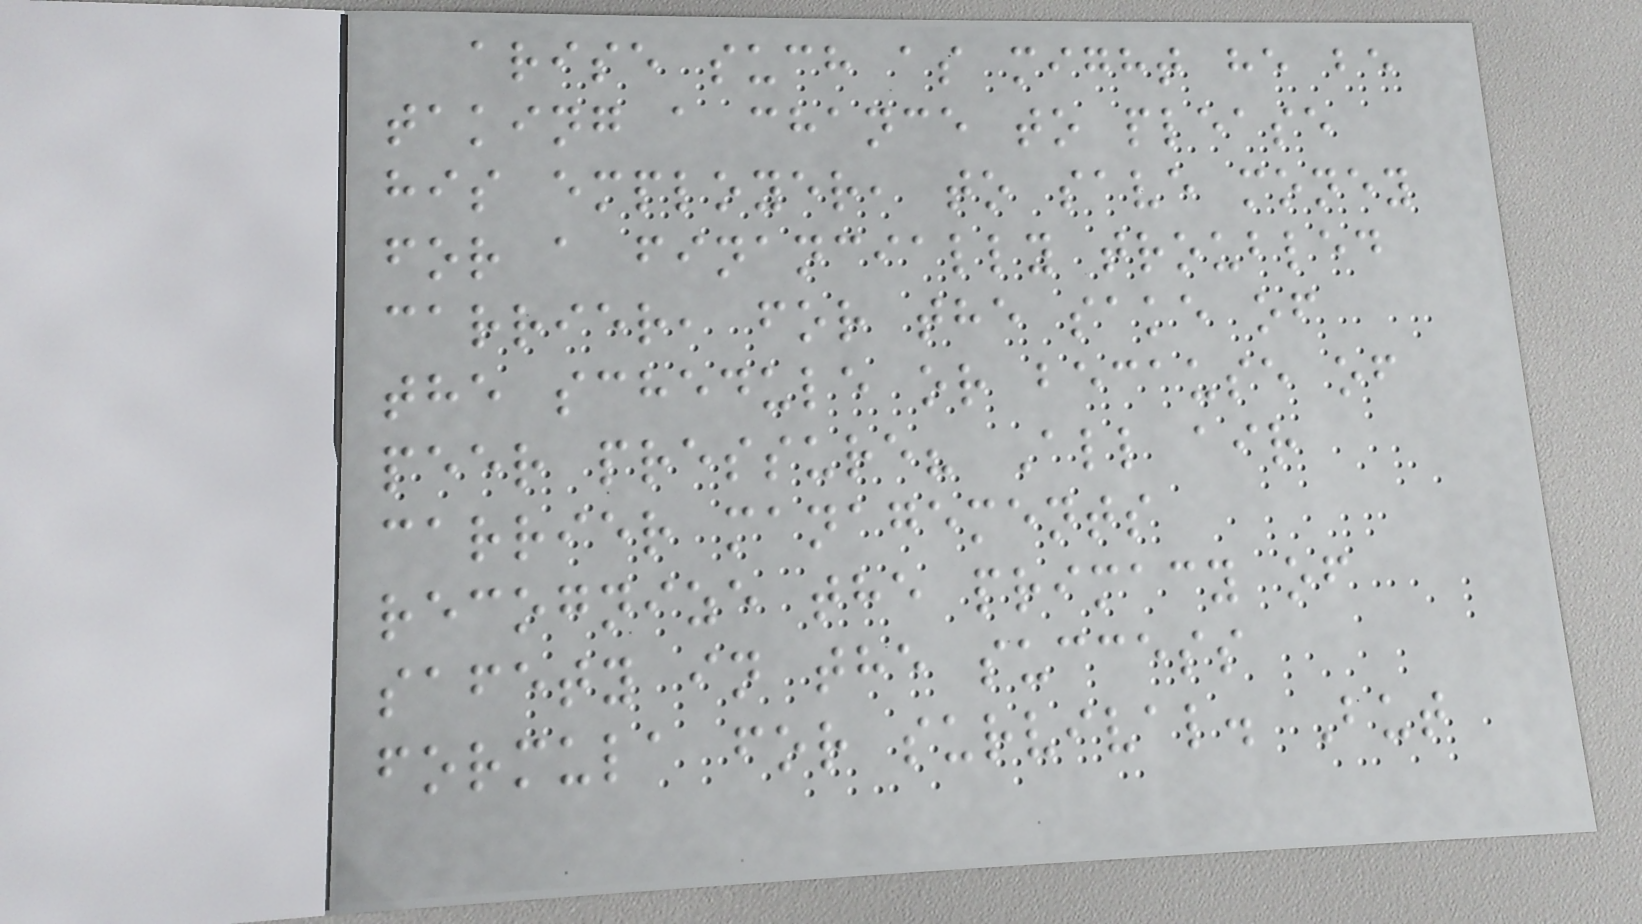arise such as might he be
taking a chance to please
his employer, to save money
for a financially troubled
carrier, for the sake of
the schedule or because of
peer pressure? All air
carrier managements
recognize the primacy of
safety in the success
formula for survival. But
